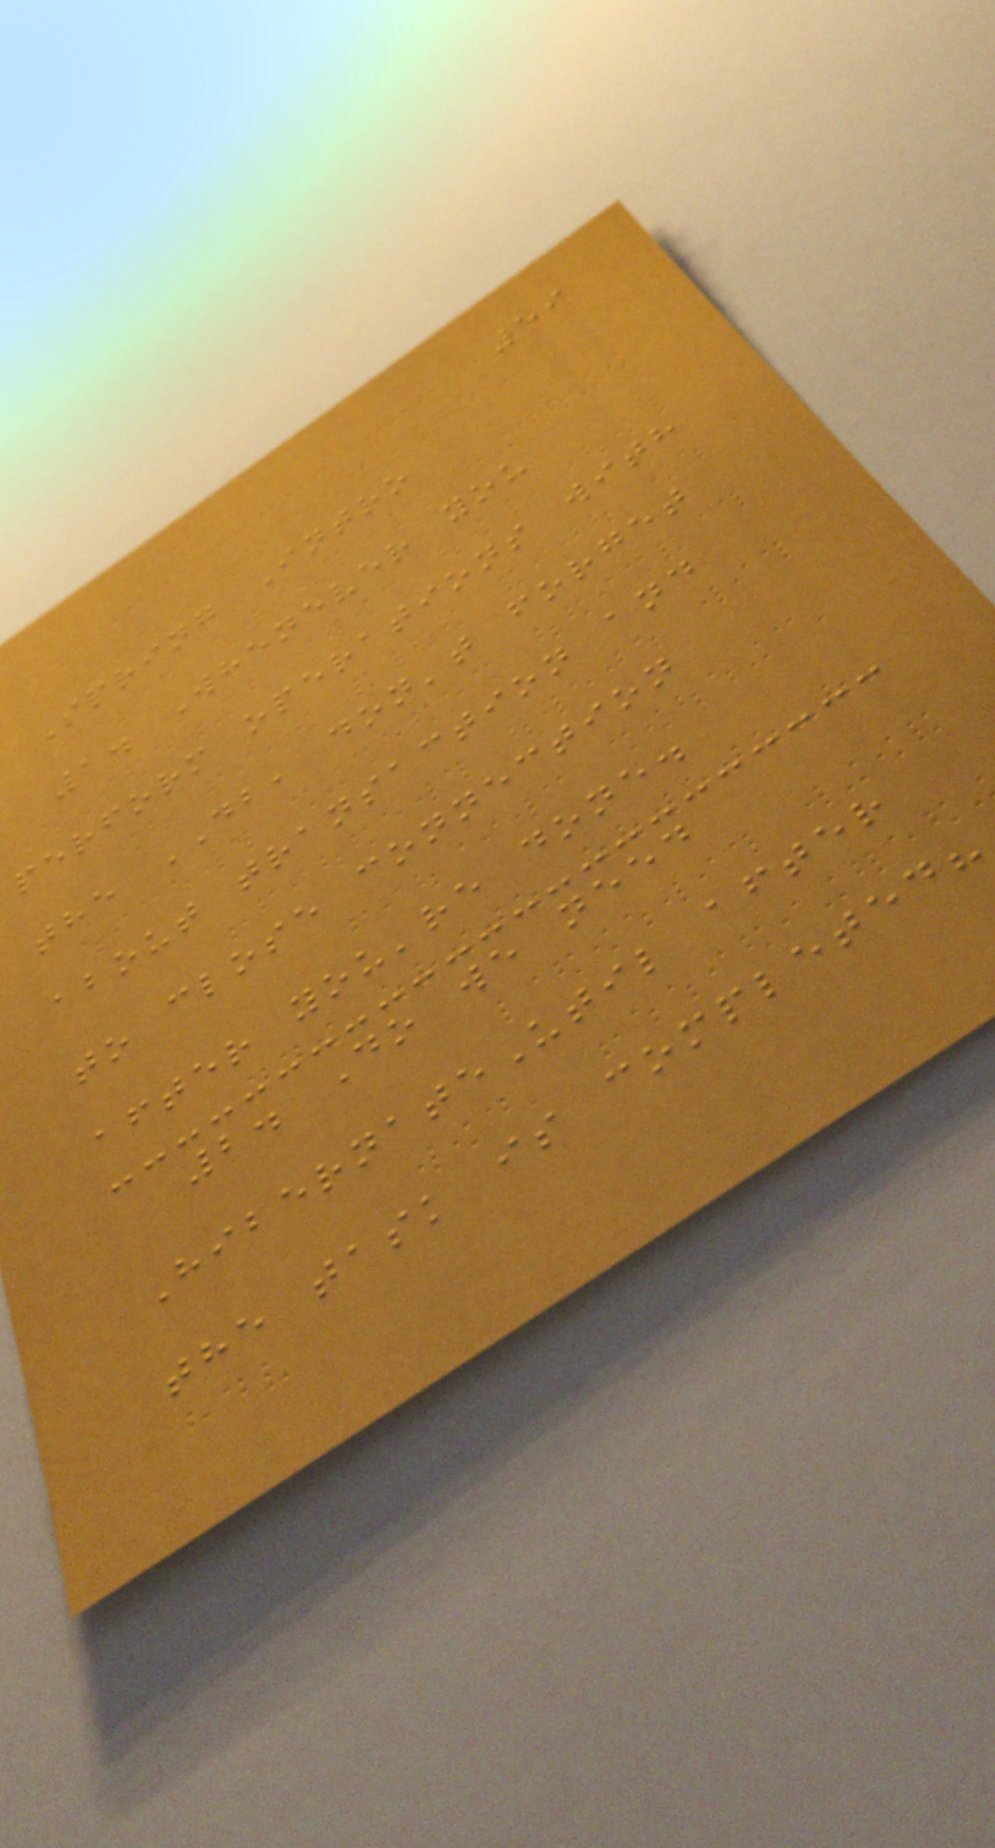59
Spring Intro
1. Whenever you
perform operations with
the DB, don't forget
about transaction and
to close connection
after you're done.
2. Do we need
HibernateUtil after
the task is completed?
